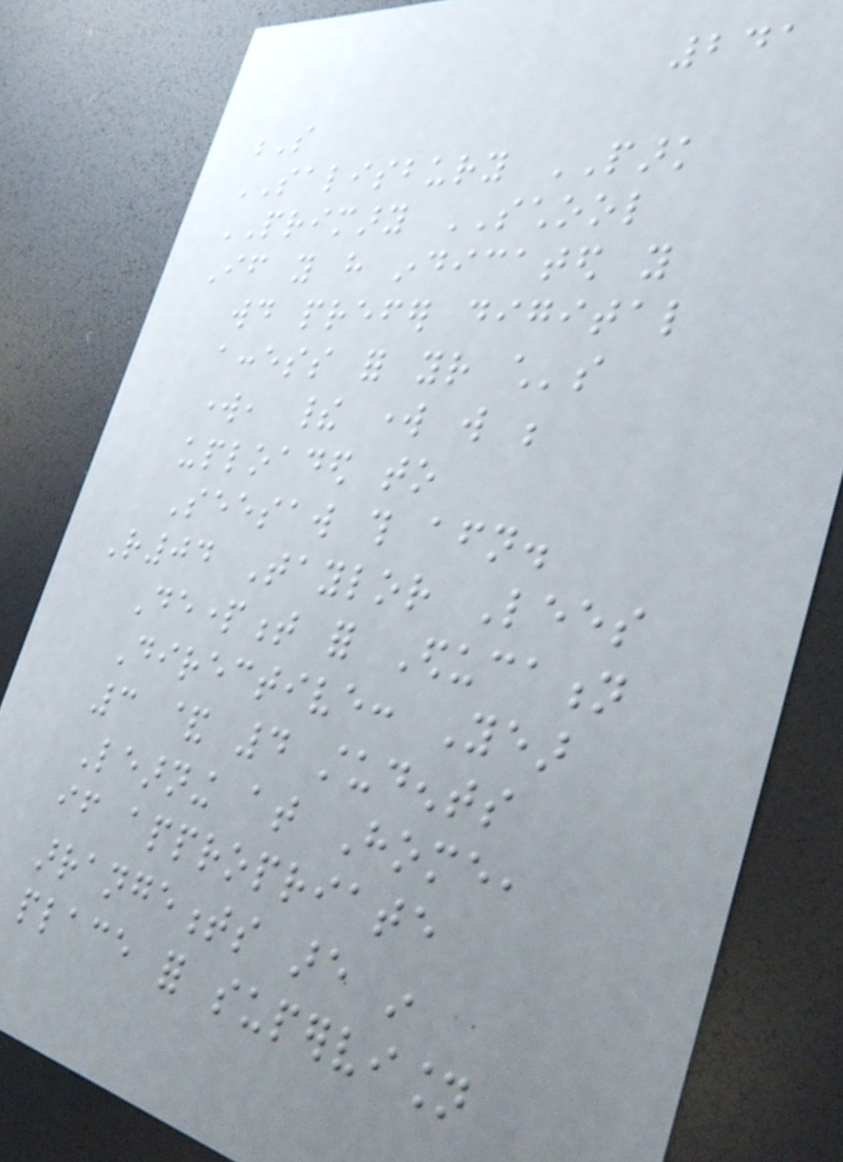241
S
SALISBURY PARK
PRIMARY SCHOOL
If you have indicated you
would prefer digital
access for your child's
work, their work will be
uploaded to
Seesaw this afternoon.
R04 Taylor Lees
Department for Education
Directive: Year
3 & 4 students
Learning at Home,
if appropriate
arrangements are in
place for supervision
